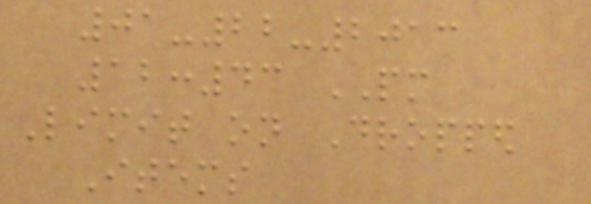01-22-2013
12:43 PM
Limit on Dropped
Items
